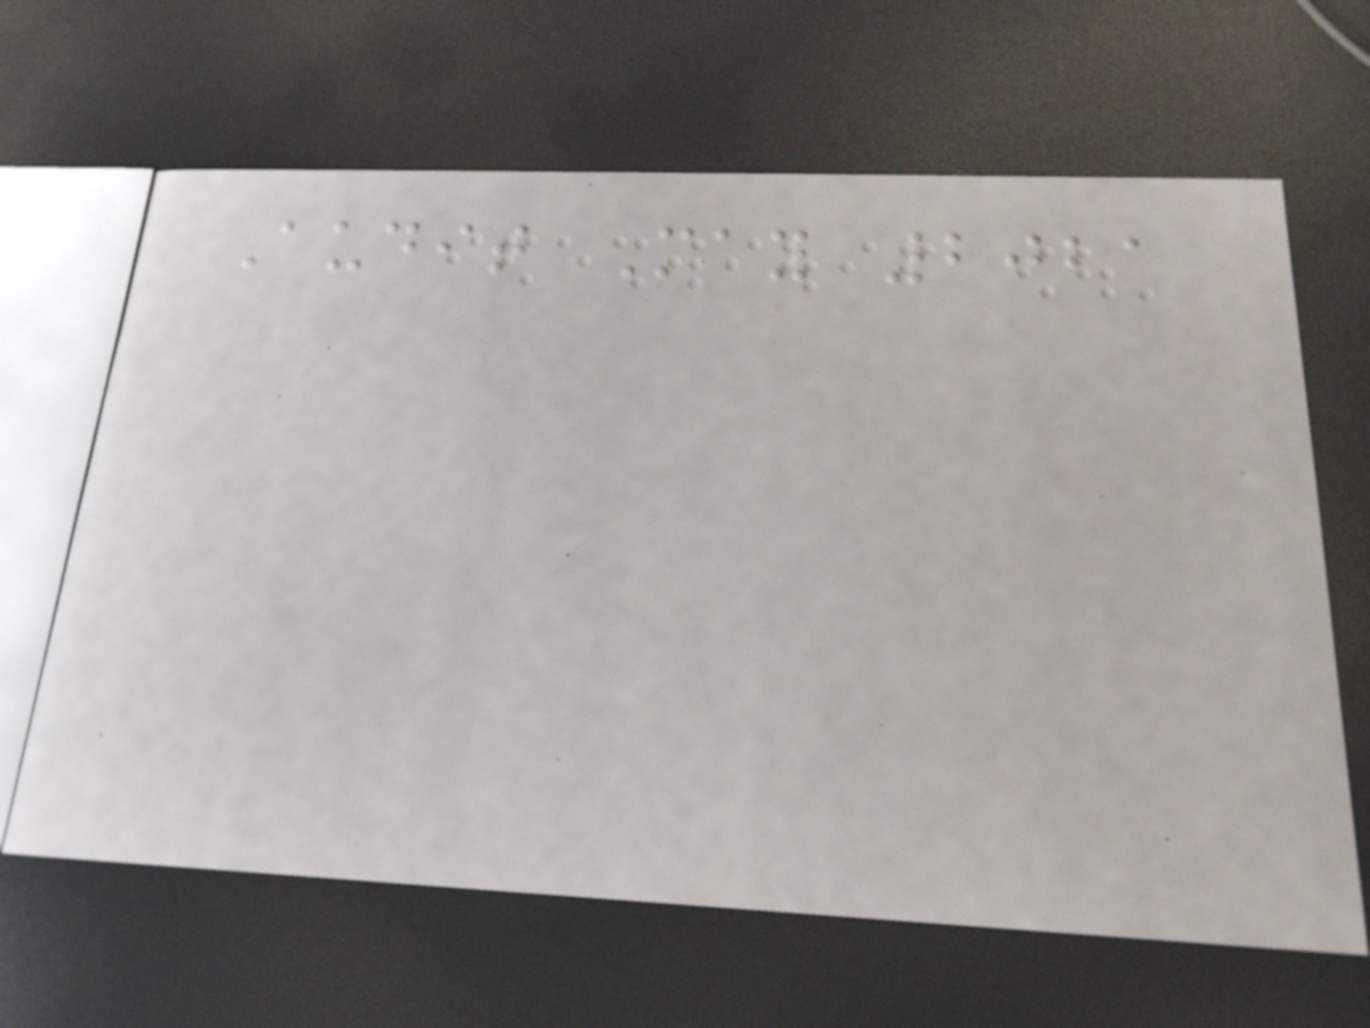Audit May 2021
